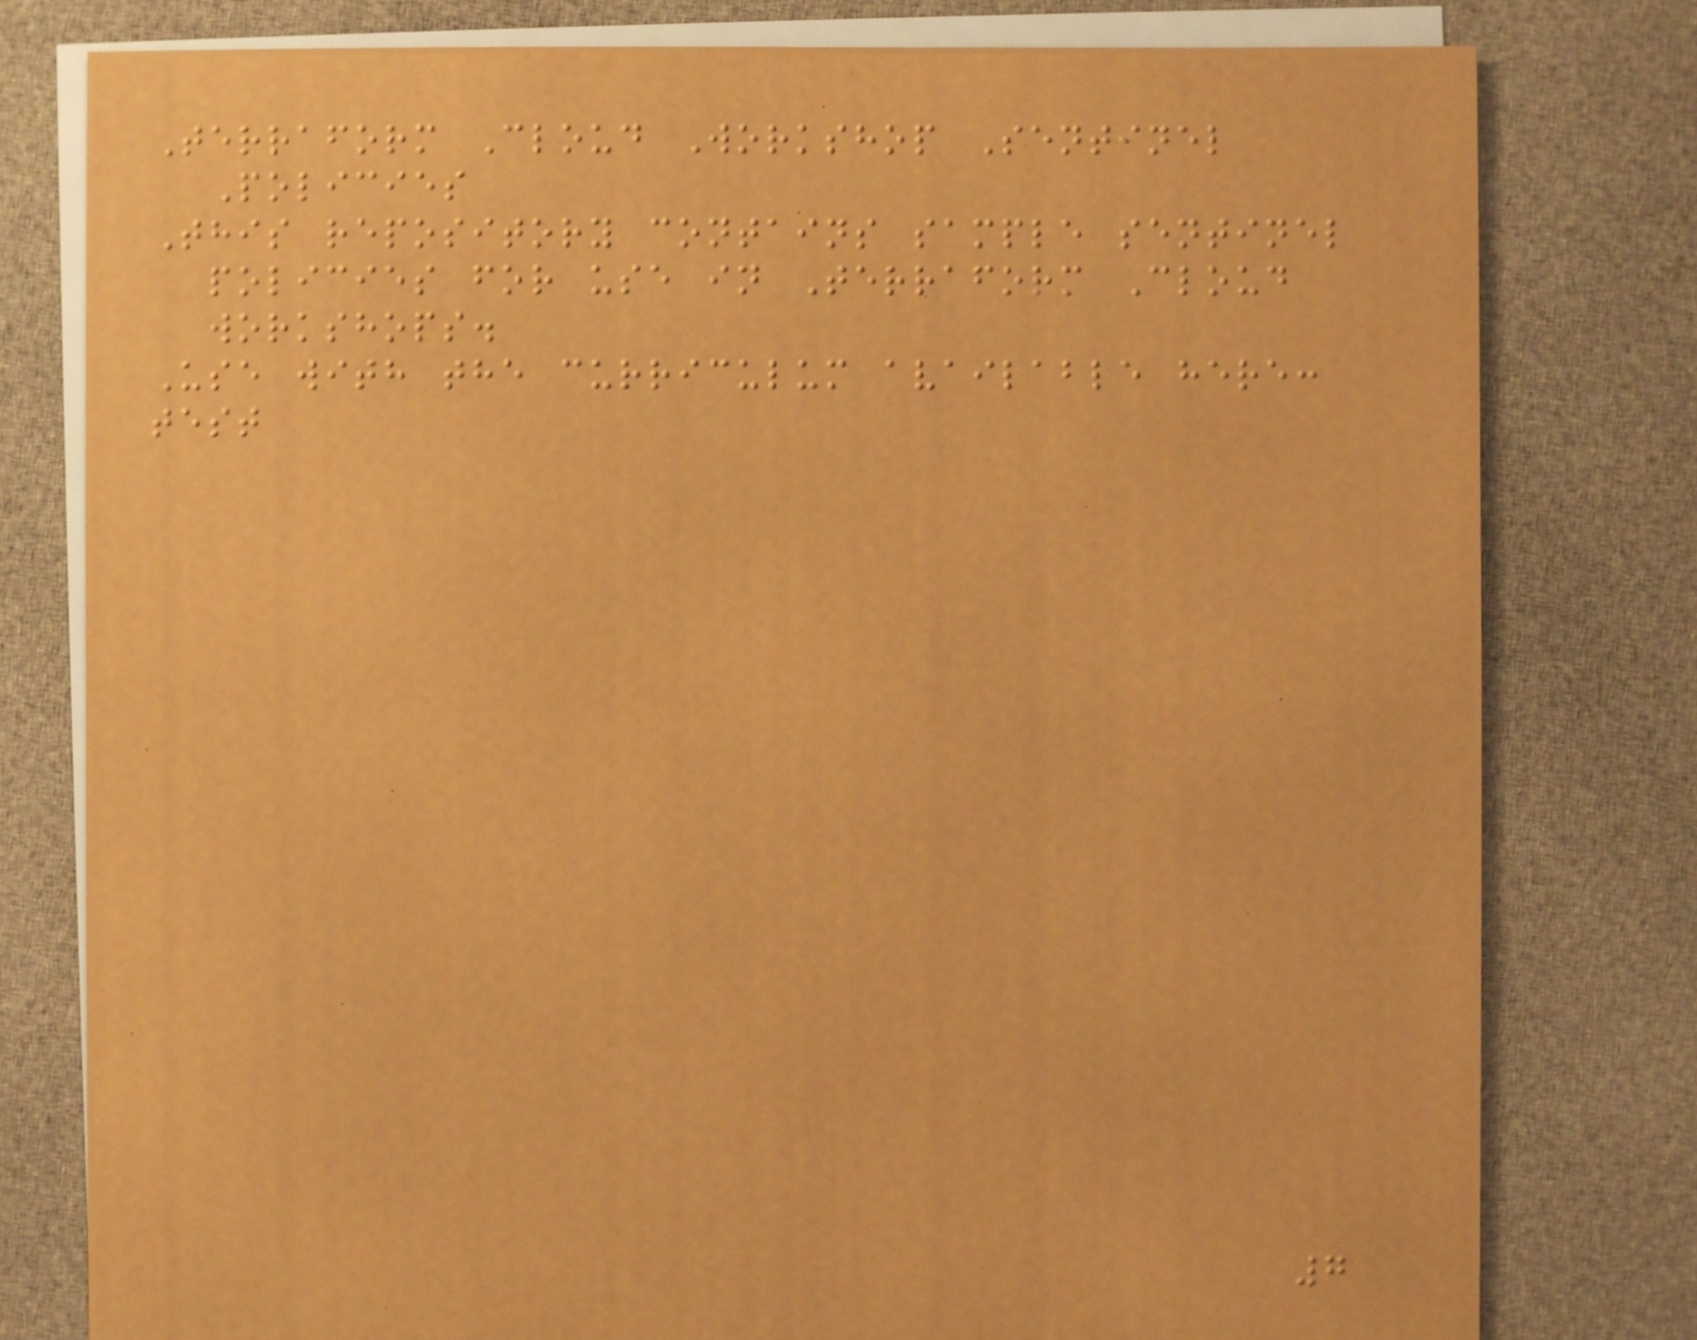Terraform Cloud Workshop Sentinel
Policies
This repository contains sample sentinel
policies for use in Terraform Cloud
workshops.
Use with the curriculum available here:
test
7
